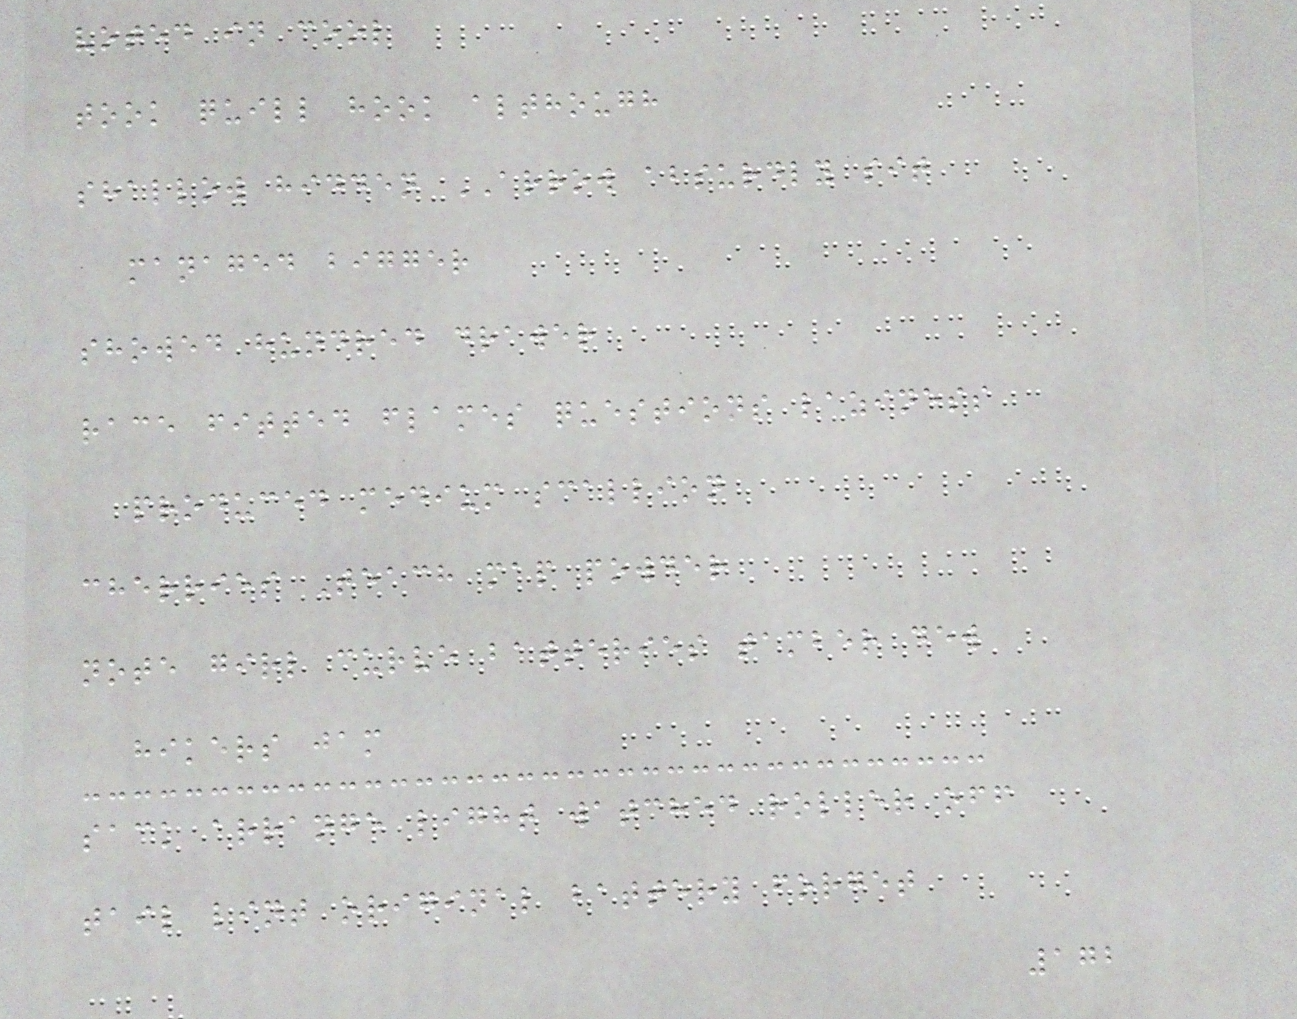voted in cool
took quill hook although
shallow hidden ARROW absurdly sit
managed bigger
showed hundred drawer
race fitted flames questions laziness
produced medium scallion
cherries Teach map powder
note girl curve batteries tamber dew
hikers jam
sack arrange light watched roller off
tail lint original battery forget
172
